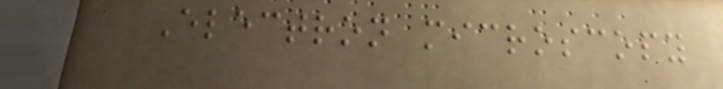Electron microscopy
